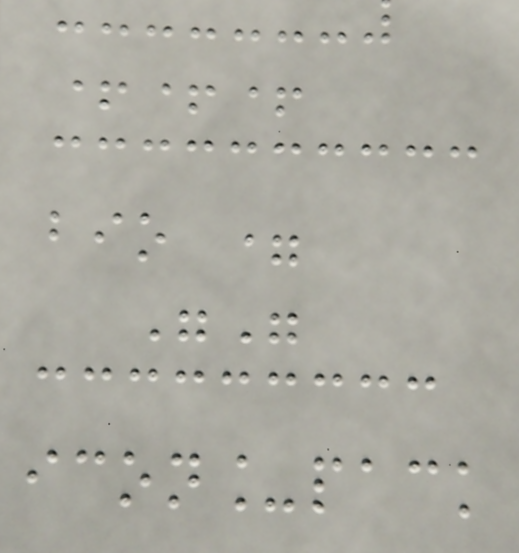+++
bio =
""
icon_pack
